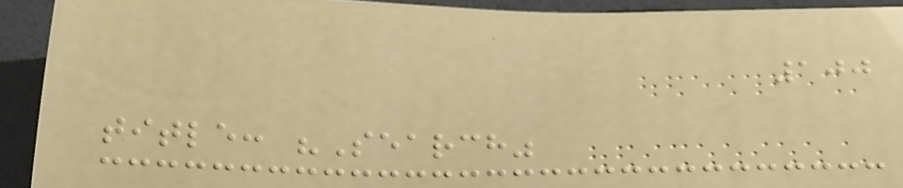100
title: "Search"
